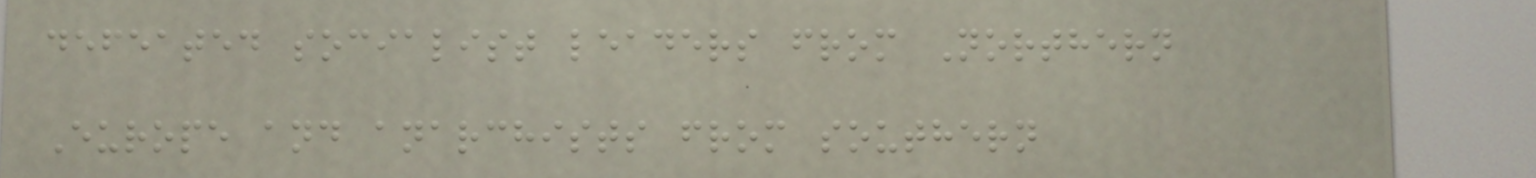defeated socialist leaders from Northern
Europe and anarchists from southern
